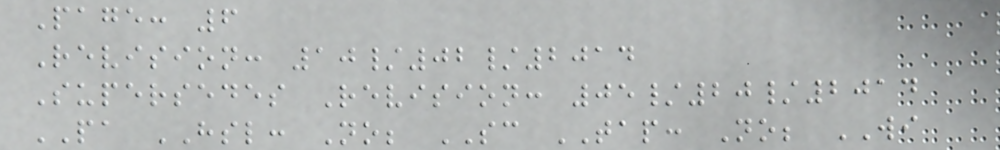Page: 6
Revision: 10/02/2014
Supersedes Revision: 05/20/2014
PA HSL: No; SC TAP: No; WI
